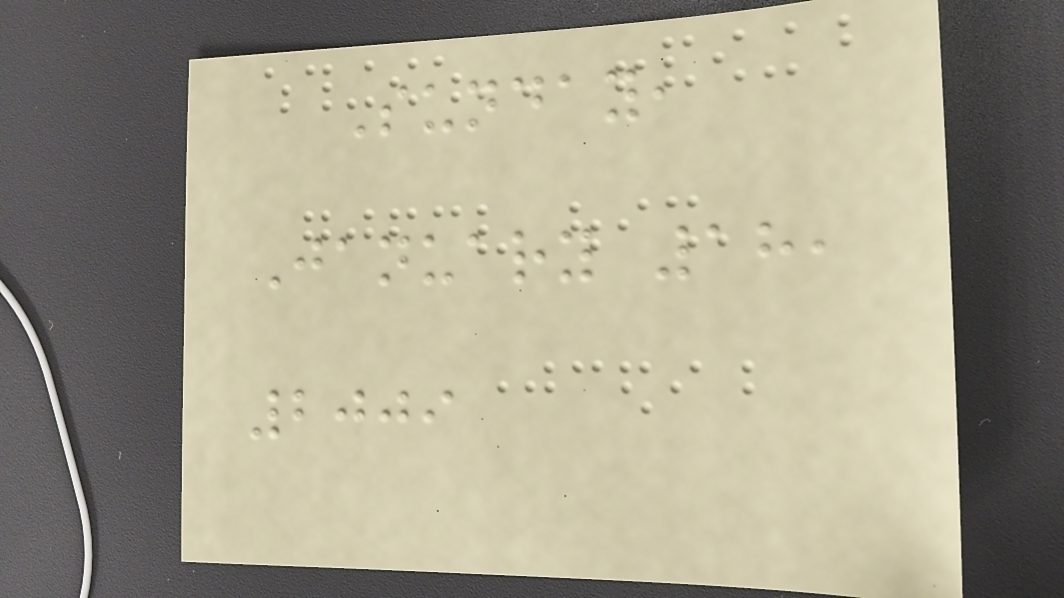Sunday,
January 18,
2009
